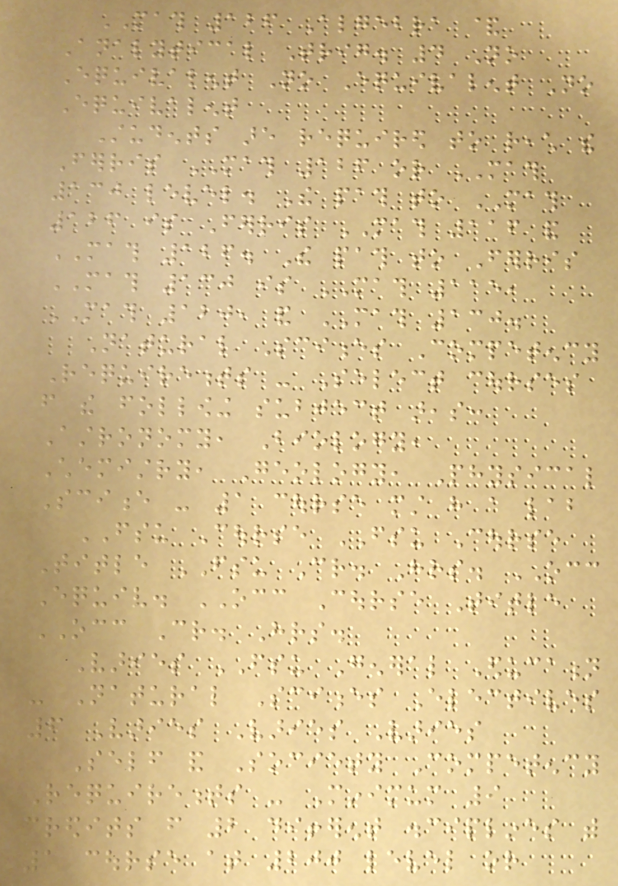MATH 126 Algebra &
Analytical Trig. 4 No
Equivalent No Equivalent No
Equivalent
Students are required to reach the
Ferris MATH 126 or MATH
130 level. The path to MATH
126 is Ferris MATH 116 and
MATH 126. The path to Ferris
MATH 130 is MATH 115,
MATH 120, and MATH 130.
Natural Sciences Competency
Requirements - Select courses
from the following subject areas:
Astronomy, Biology,
Chemistry, Geology, Physical
Science - 1 course must have a lab
FSU Course FSU Course
Title FSU Cr. Hrs. OCC
Equiv. OCC Course Title
OCC Cr. Hrs.
Varies FSU General Education
- Natural Sciences Electives
6 Varies Varies Varies
Self and Society Competency
Requirements - Minimum 9
credits from 2 different disciplines with
1 course at 200 level or
